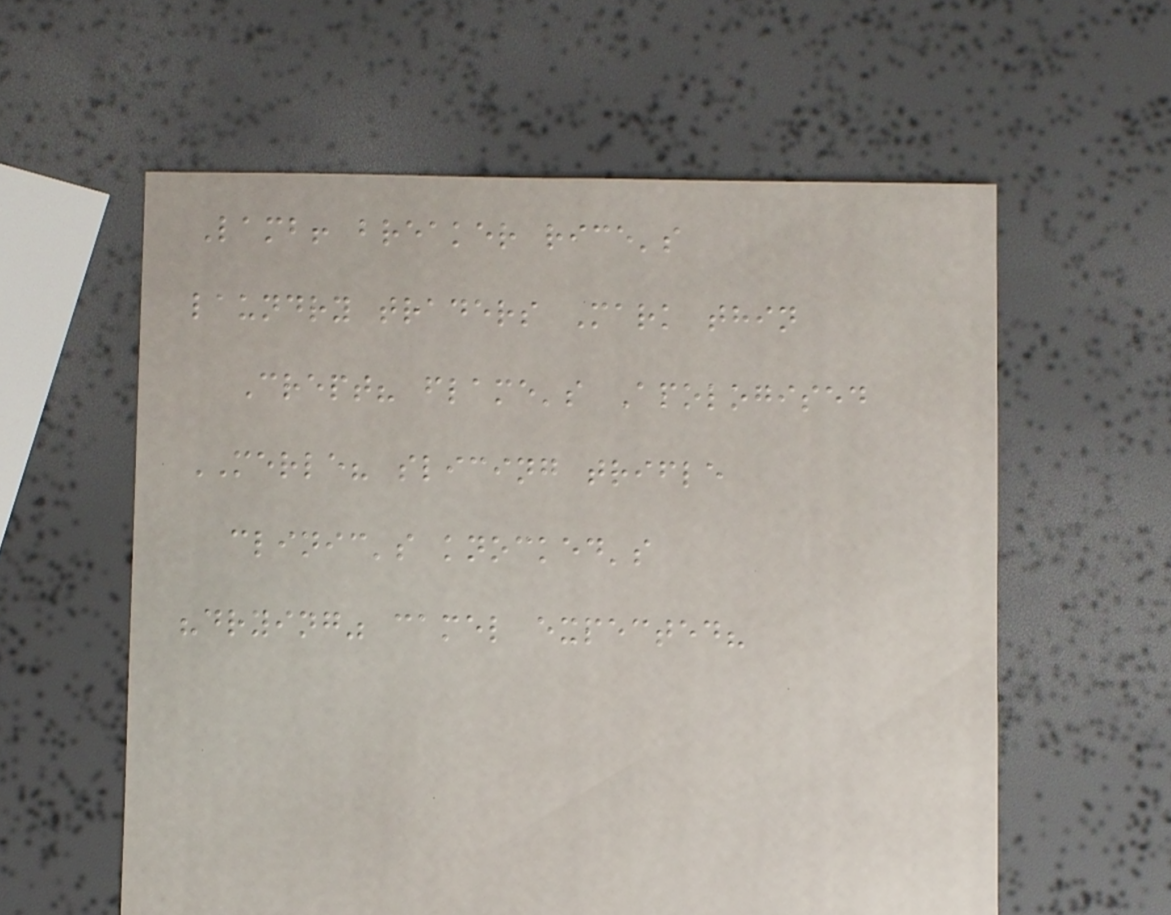Lamb! breaker rice's
laundry traders Mark thin
Crept? flame's Apologised
MERLE? slicing trifle
clinic's knocked's
"drying" camel expected?
